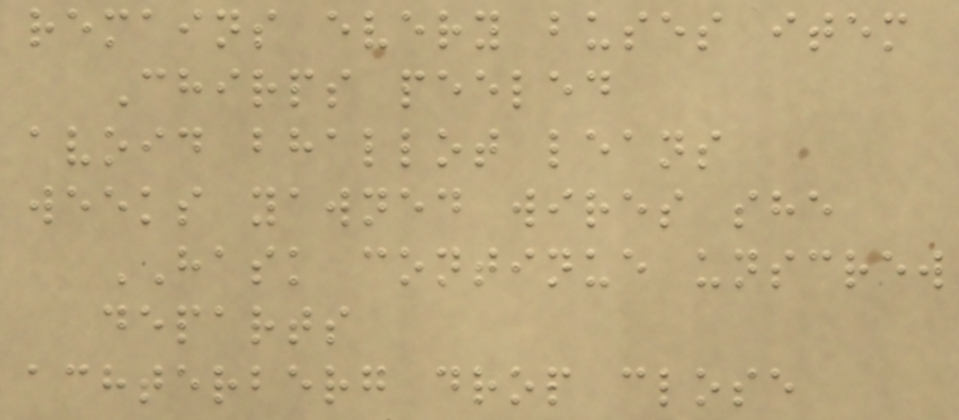remains every buses item
Chirps peeled
avoid bhallot leans
weeks yawned wires she
HASK continue unscrew
departs
achterberg drop close
